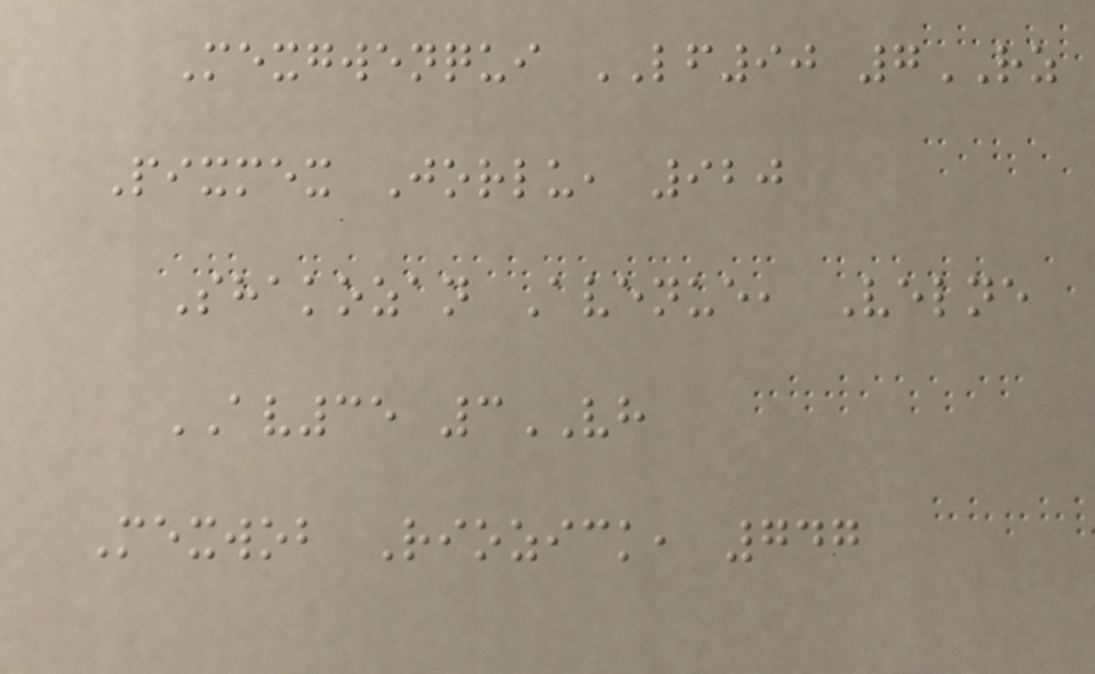Mexgwenqui LF90 7RZ
Pixmex Jorlu, 920
Shakozan Avenue, Velne
AV35 3VH
Mexwob Riozick, 747
